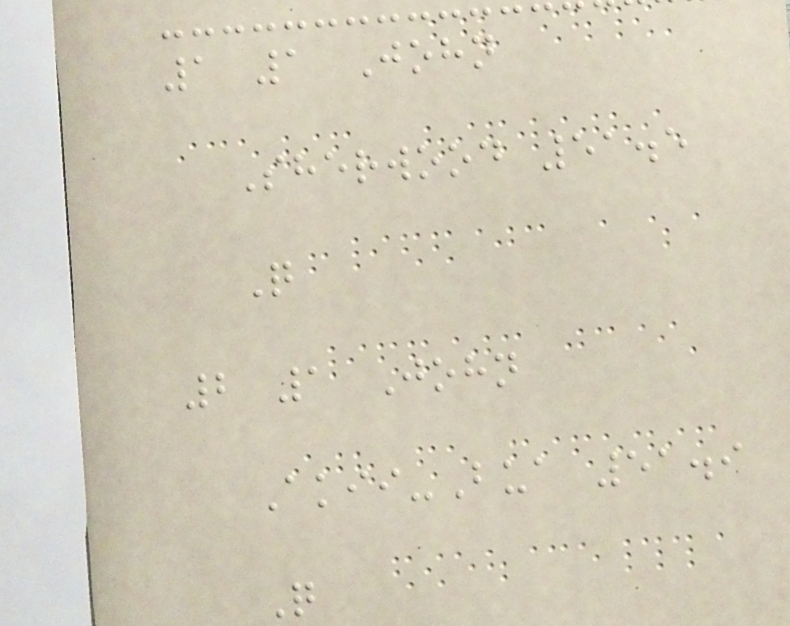1 1 John
Sherwood 51.5
Q
2 1 John
Akii-Bua 51.9
Q
